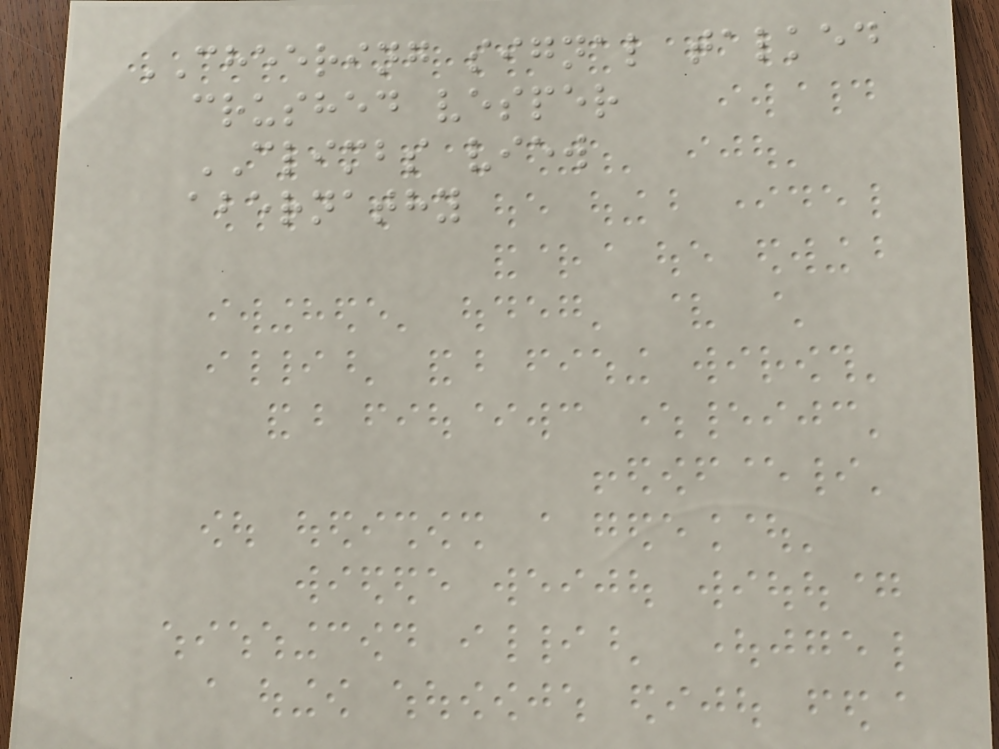CHEERING signal talked
crushed vesper
CLIMBS view
abernathy
